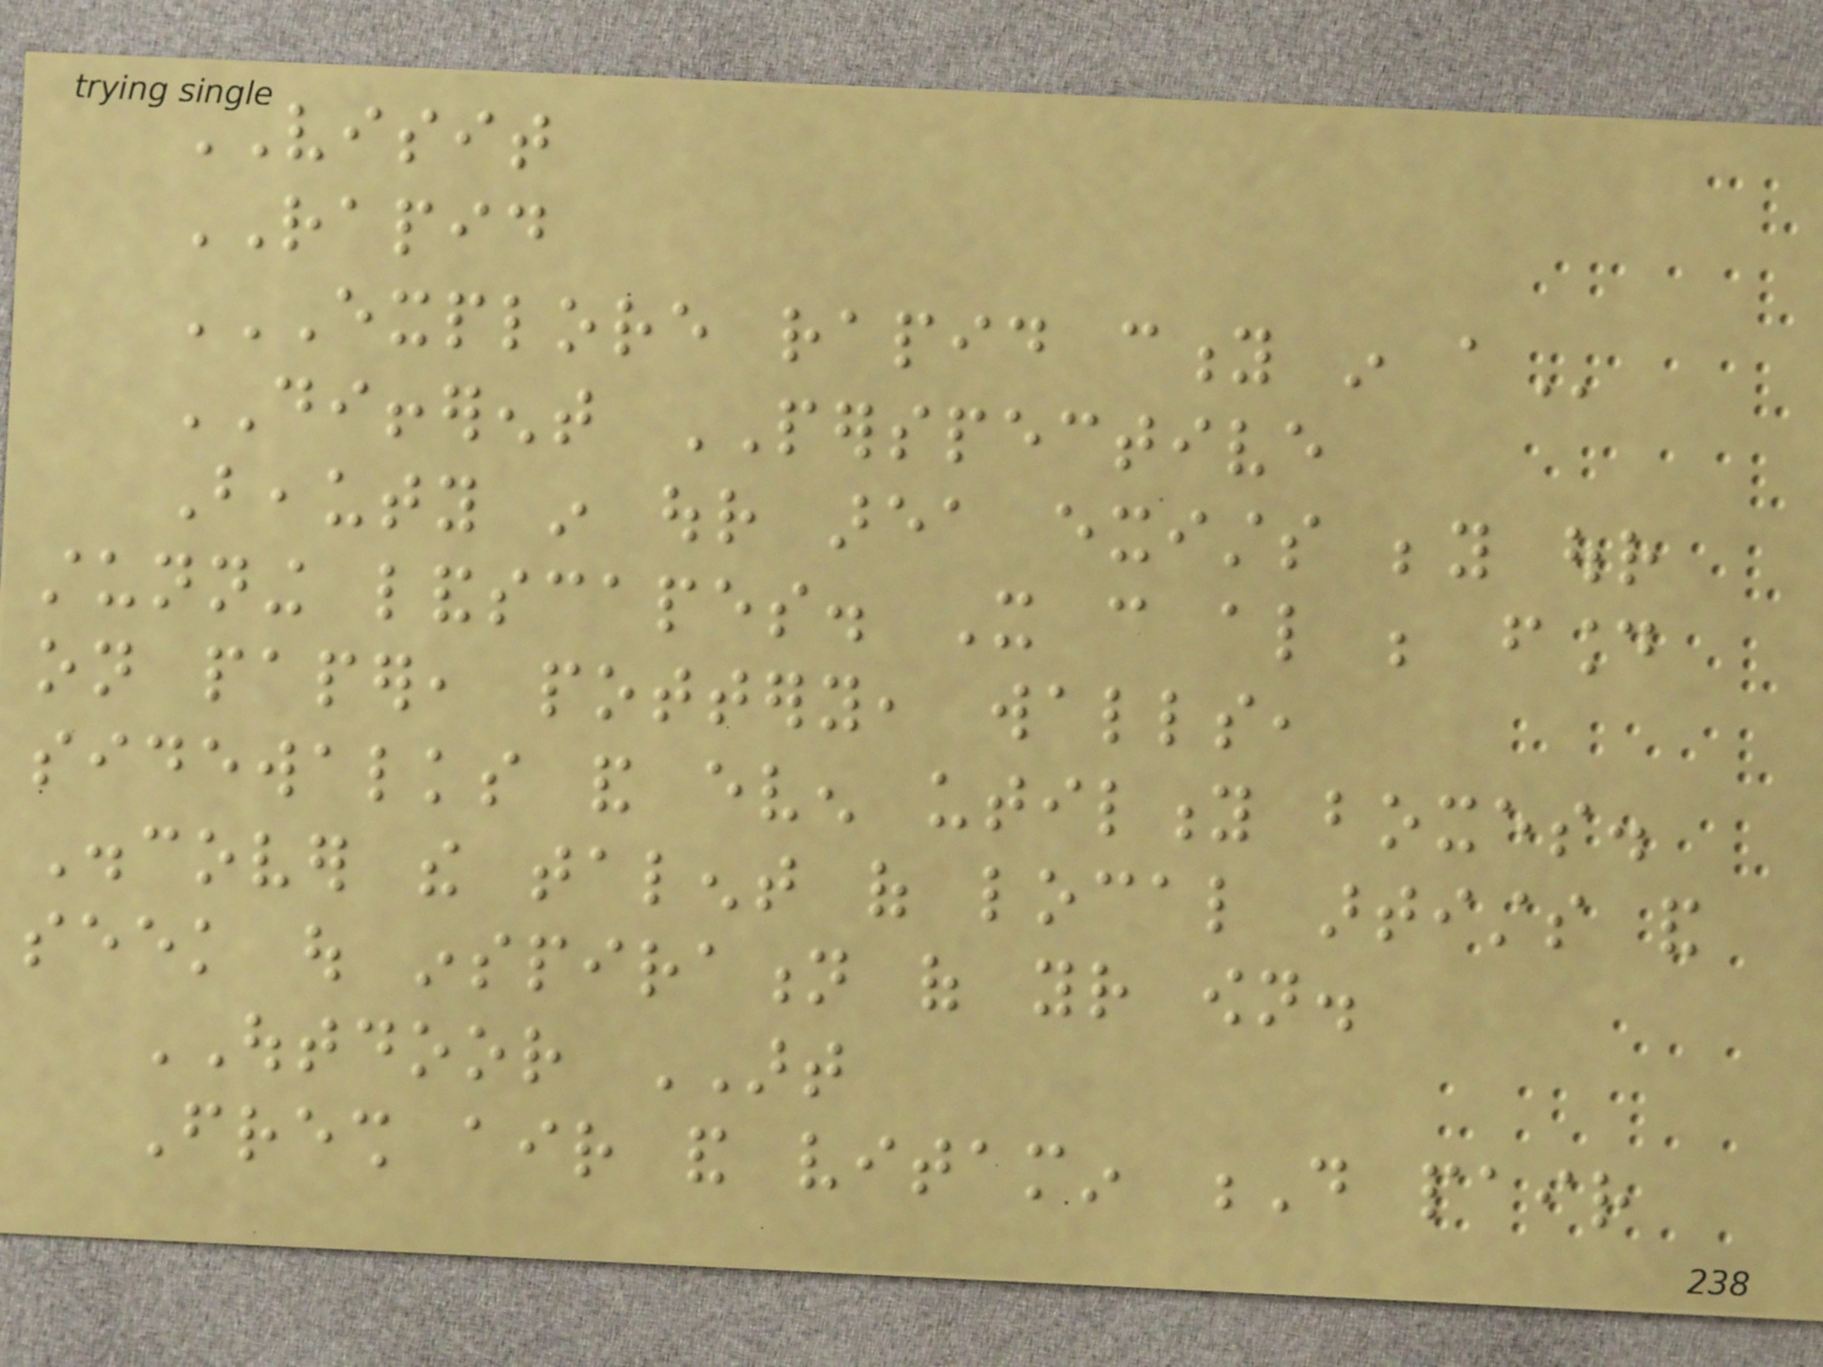VISIT
RAPID
EXPLORE RAPID CITY IN A
DIFFERENT PERSPECTIVE
Beauty in our area exists beyond our
stunning landscapes. It can also be found
on paper, pottery, walls,
sidewalks and even utility boxes.
Discover the talent of local artists and
seek out inspiration of your own.
OUTDOOR ART
Fresh air and vitamin D pair
